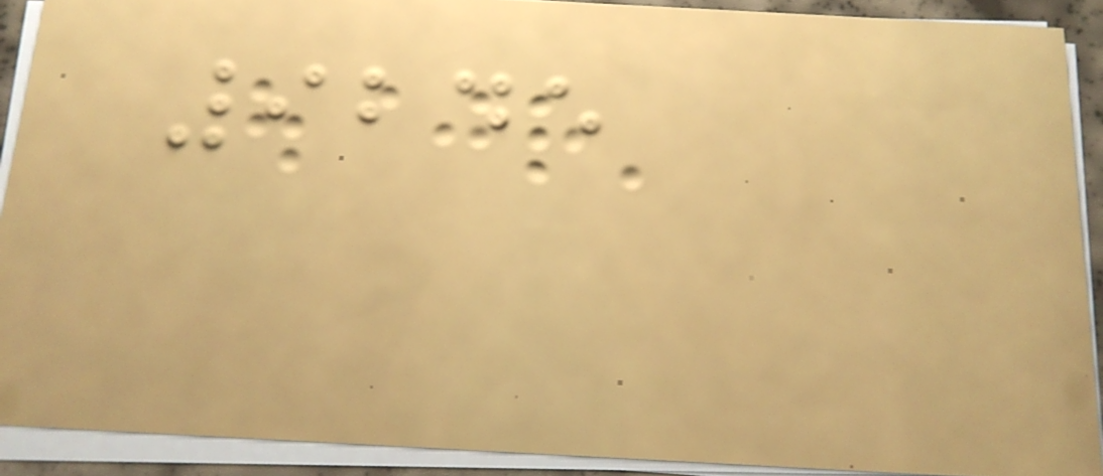9245
